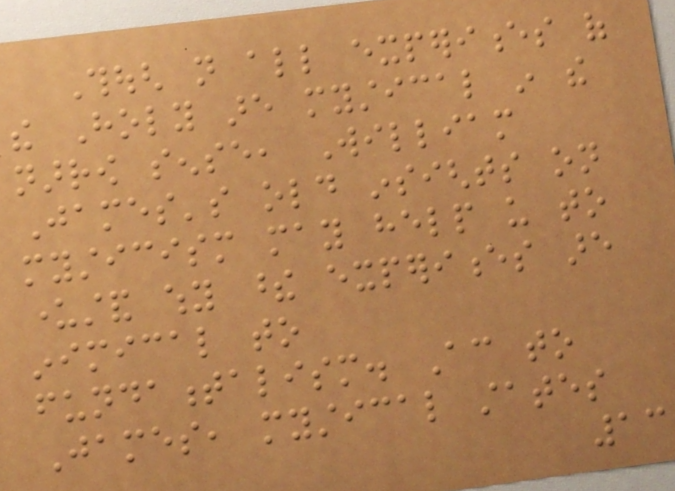Though not all experiences of
the Holy are mystical in the
narrow sense, William
James's old insights on
mysticism may help us to
understand why these experiences are
inimical to
fundamentalism. According to
James, mystical states
13
